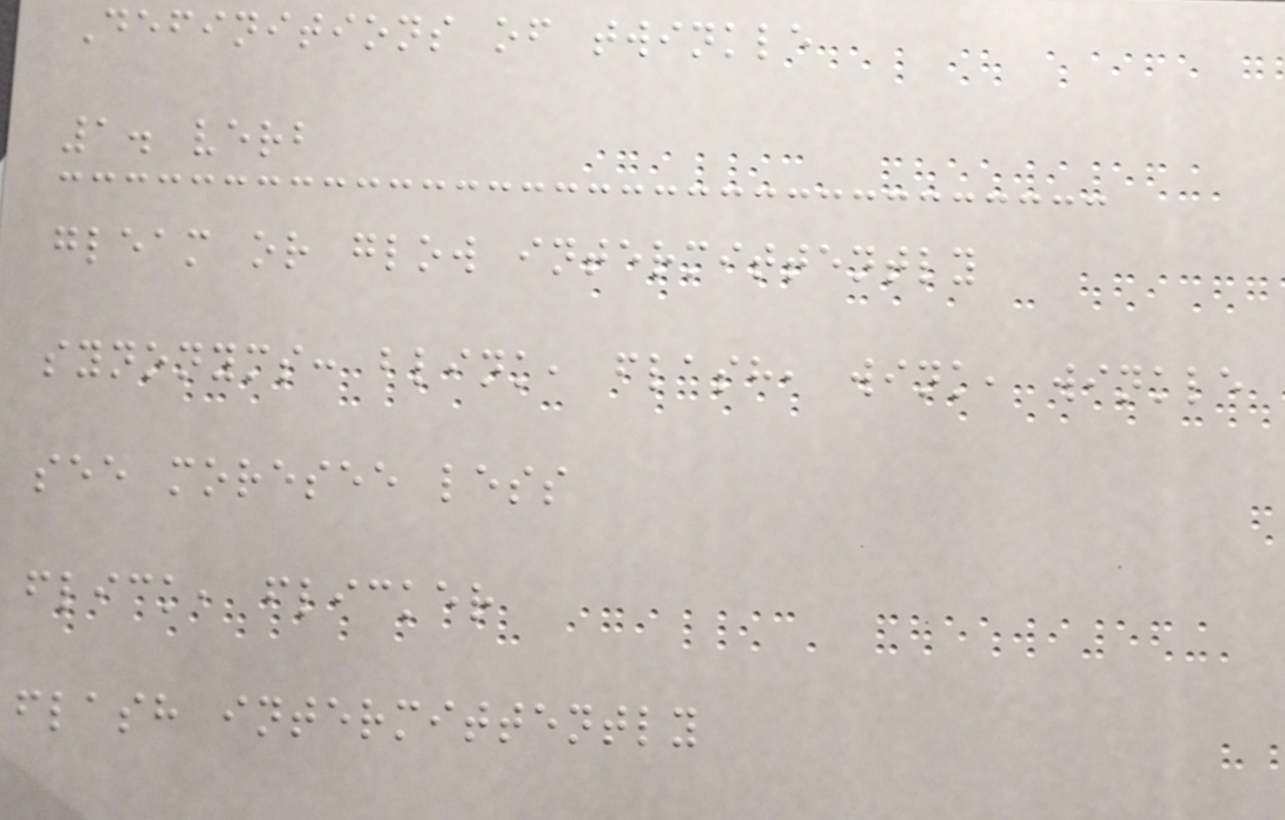Definitions of twinkle
1. verb
gleam or glow intermittently
synonyms: blink, flash, wink, winkle
see moresee less
flick, flicker
flash intermittently
